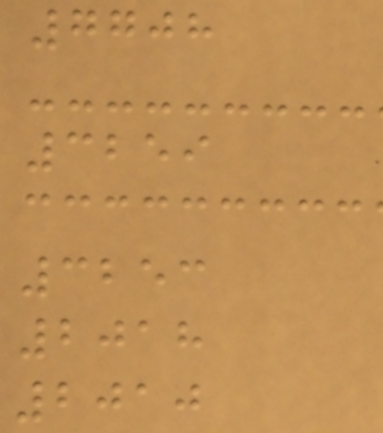7708
3259
3253
2018
2010
